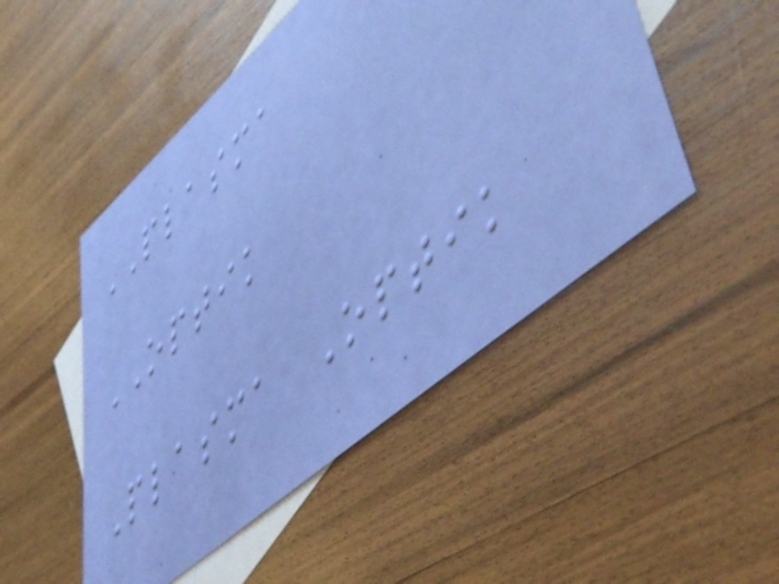PLASMA
OPTIK
Plasma Optik
